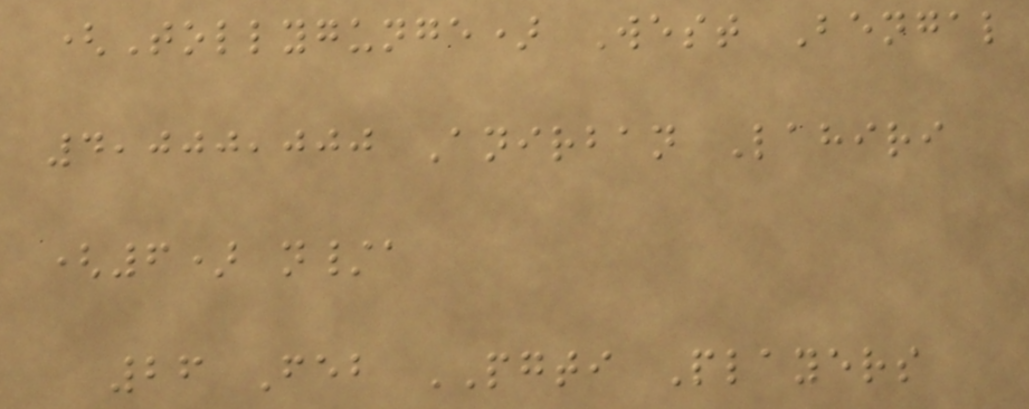(Tollygunge) West Bengal
4,000,000 Anirban Lahiri
(6) n/a
26 Feb PGTI Players
